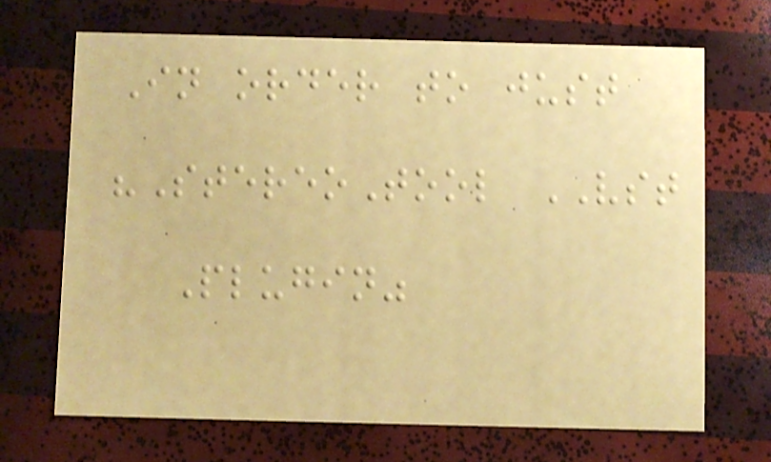In order to just
"StereoTool VST
Plugin"
